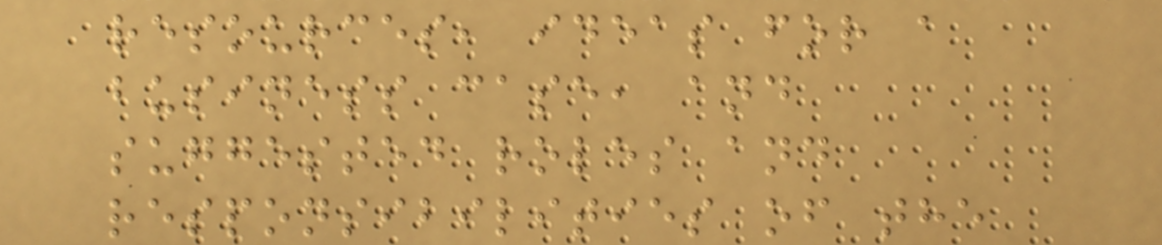resources, ideas for a
business case, and
suggested roles and
responsibilities of the
